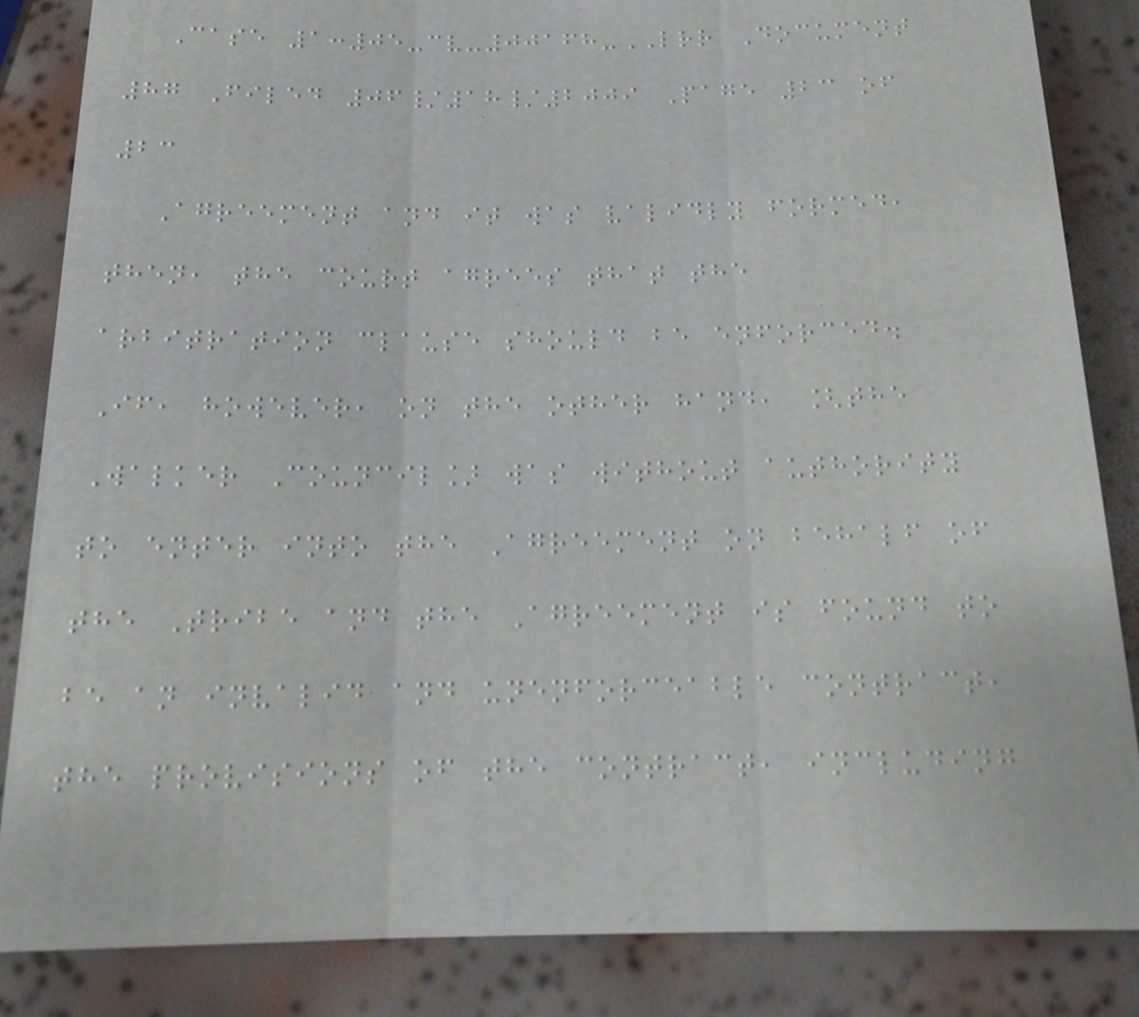Case 1:05-cv-00168-LRR Document
87 Filed 06/18/2009 Page 23 of
23
Agreement and it was validly formed,
then, the court agrees that the
arbitration clause should be enforced.
If, however, on the other hand, [the
Walker Council] was without authority
to enter into the Agreement on behalf of
the Tribe and the Agreement is found to
be an invalid and unenforceable contract,
the provisions of the contract, including
